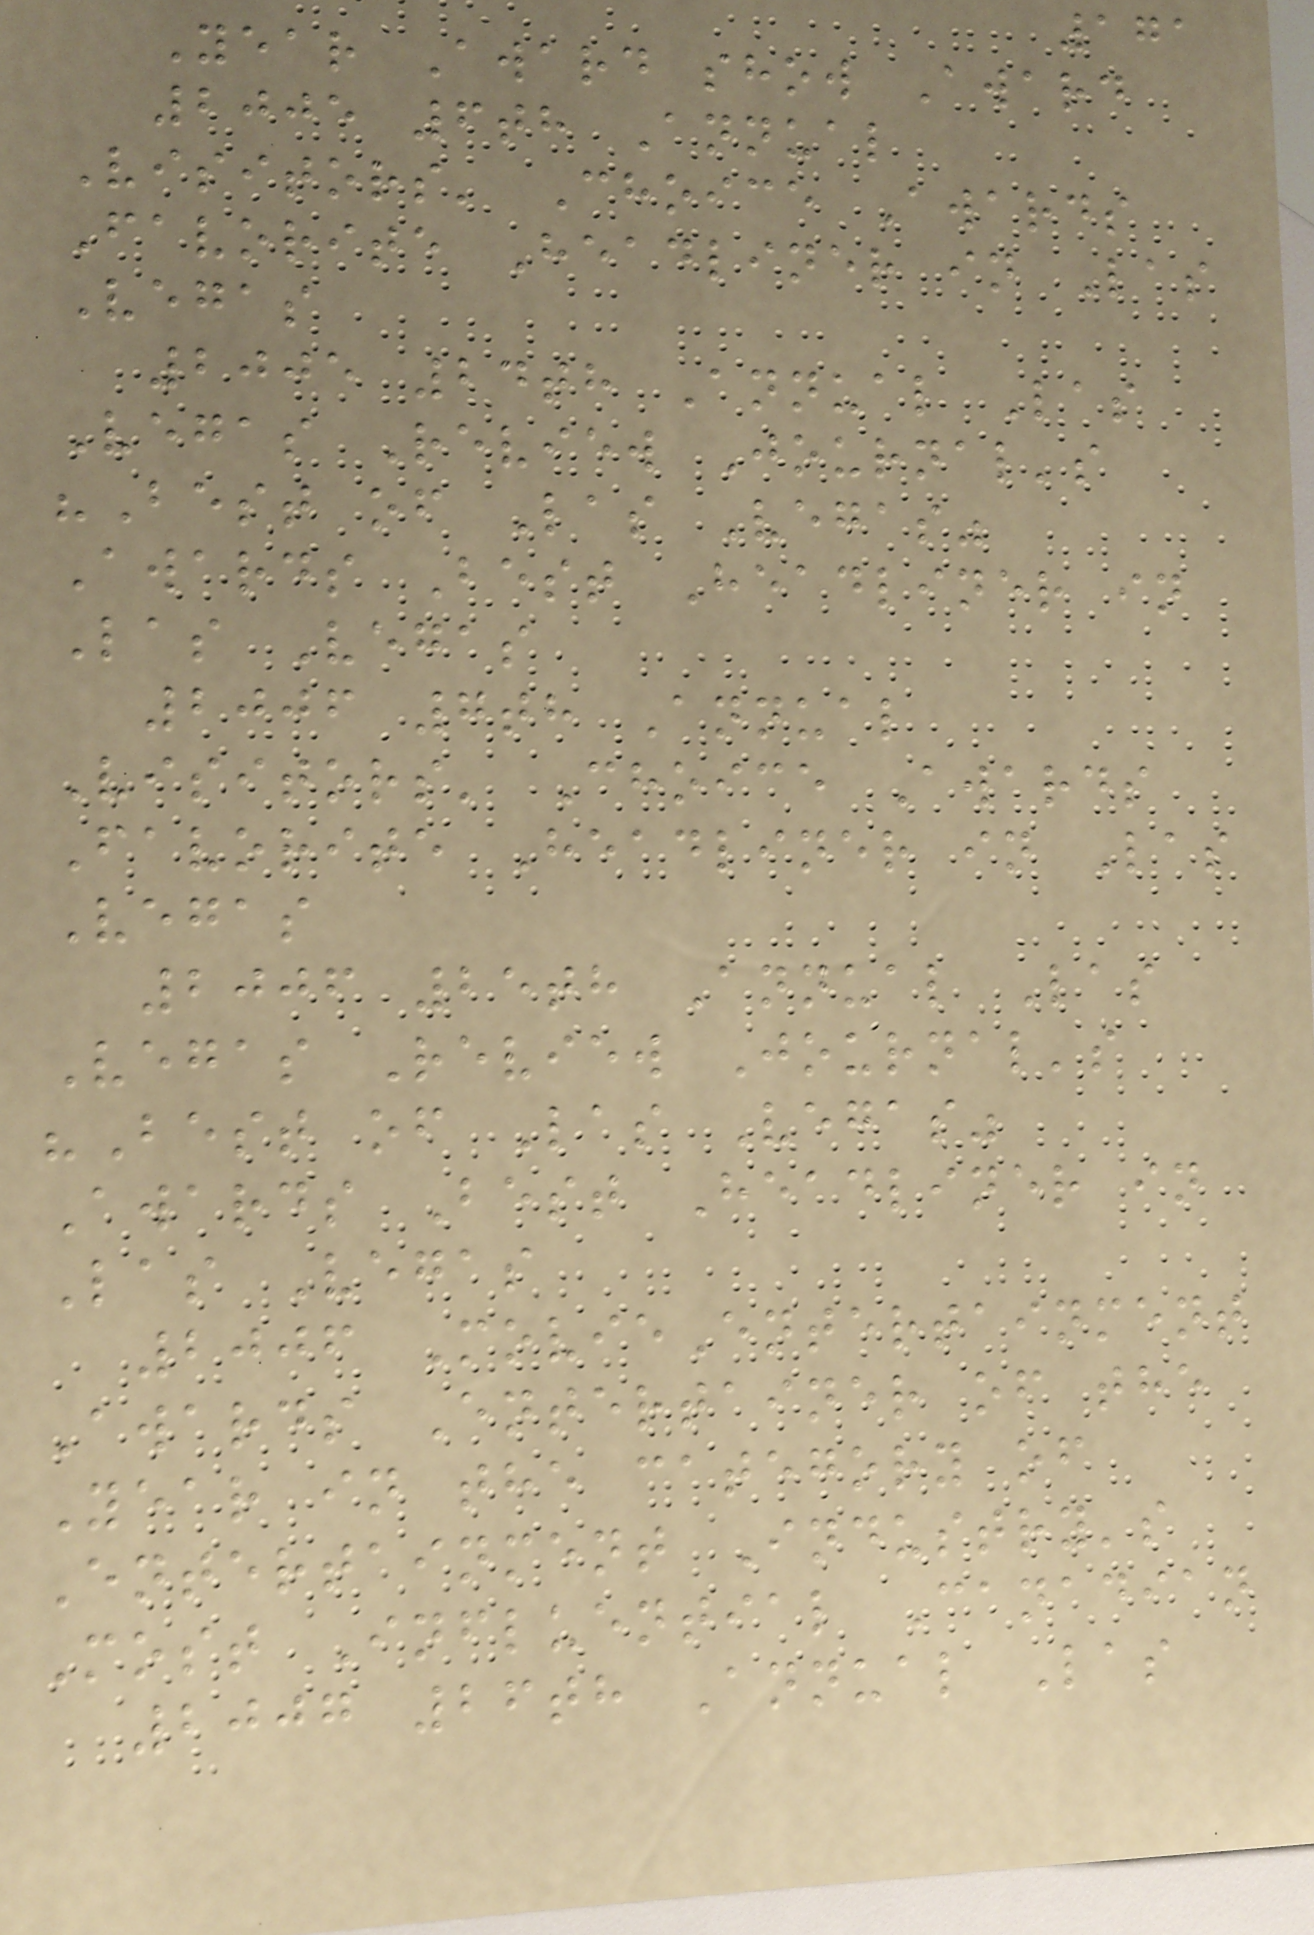171
Year Award show Award
2005 6th Annual
Visitors' Choice Awards
Favorite Headliner in Las
Vegas
2005 24th Annual Las
Vegas Review Journal's
"Best of Las Vegas"
Awards Best Headliner in
Las Vegas
2006 7th Annual
Visitors' Choice Awards
Favorite Headliner in Las
Vegas
2006 25th Annual Las
Vegas Review Journal's
"Best of Las Vegas"
Awards Best Headliner in
Las Vegas
2006 MovieEntertainment
Awards Entertainer of the
Year in the category of
Entertainment Industry's
Most Influential Canadian
2007 26th Annual Las
